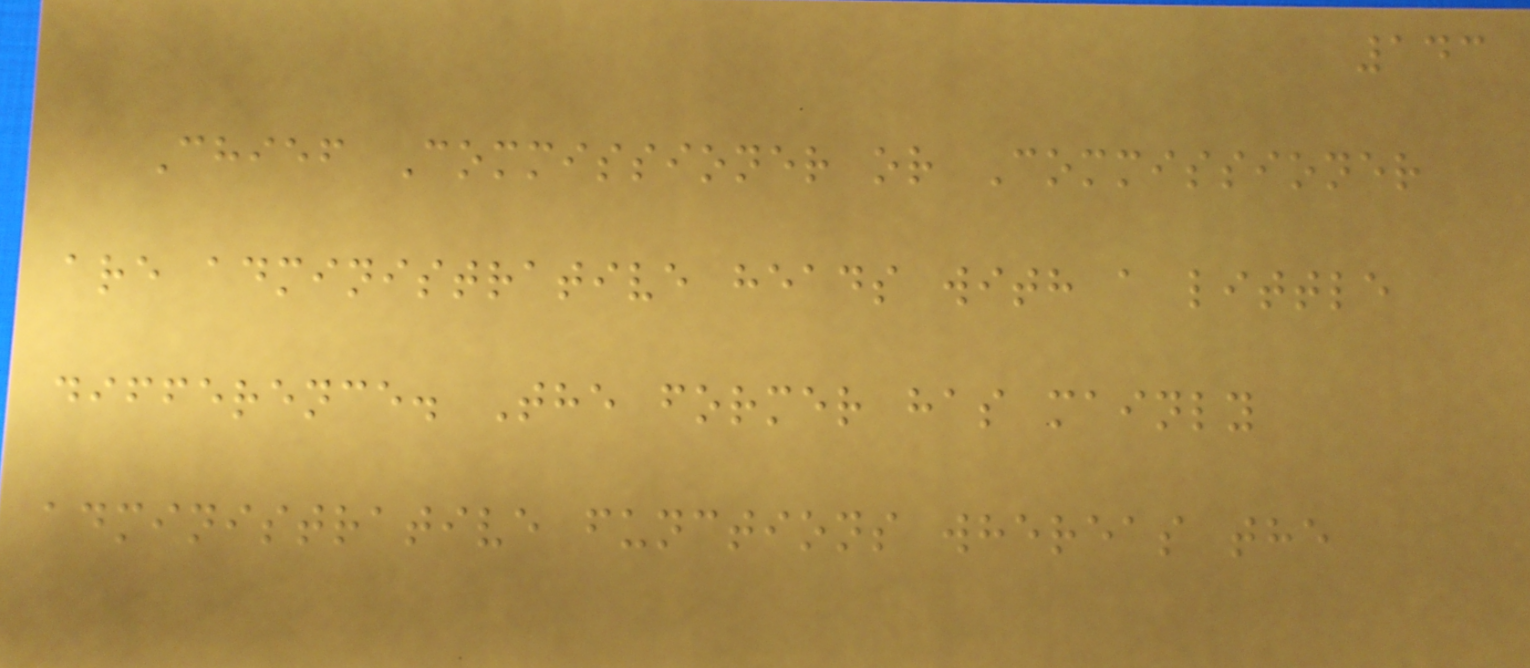143
Chief Commissioner or Commissioner
are administrative heads with a little
difference. The former has mainly
administrative functions whereas the
